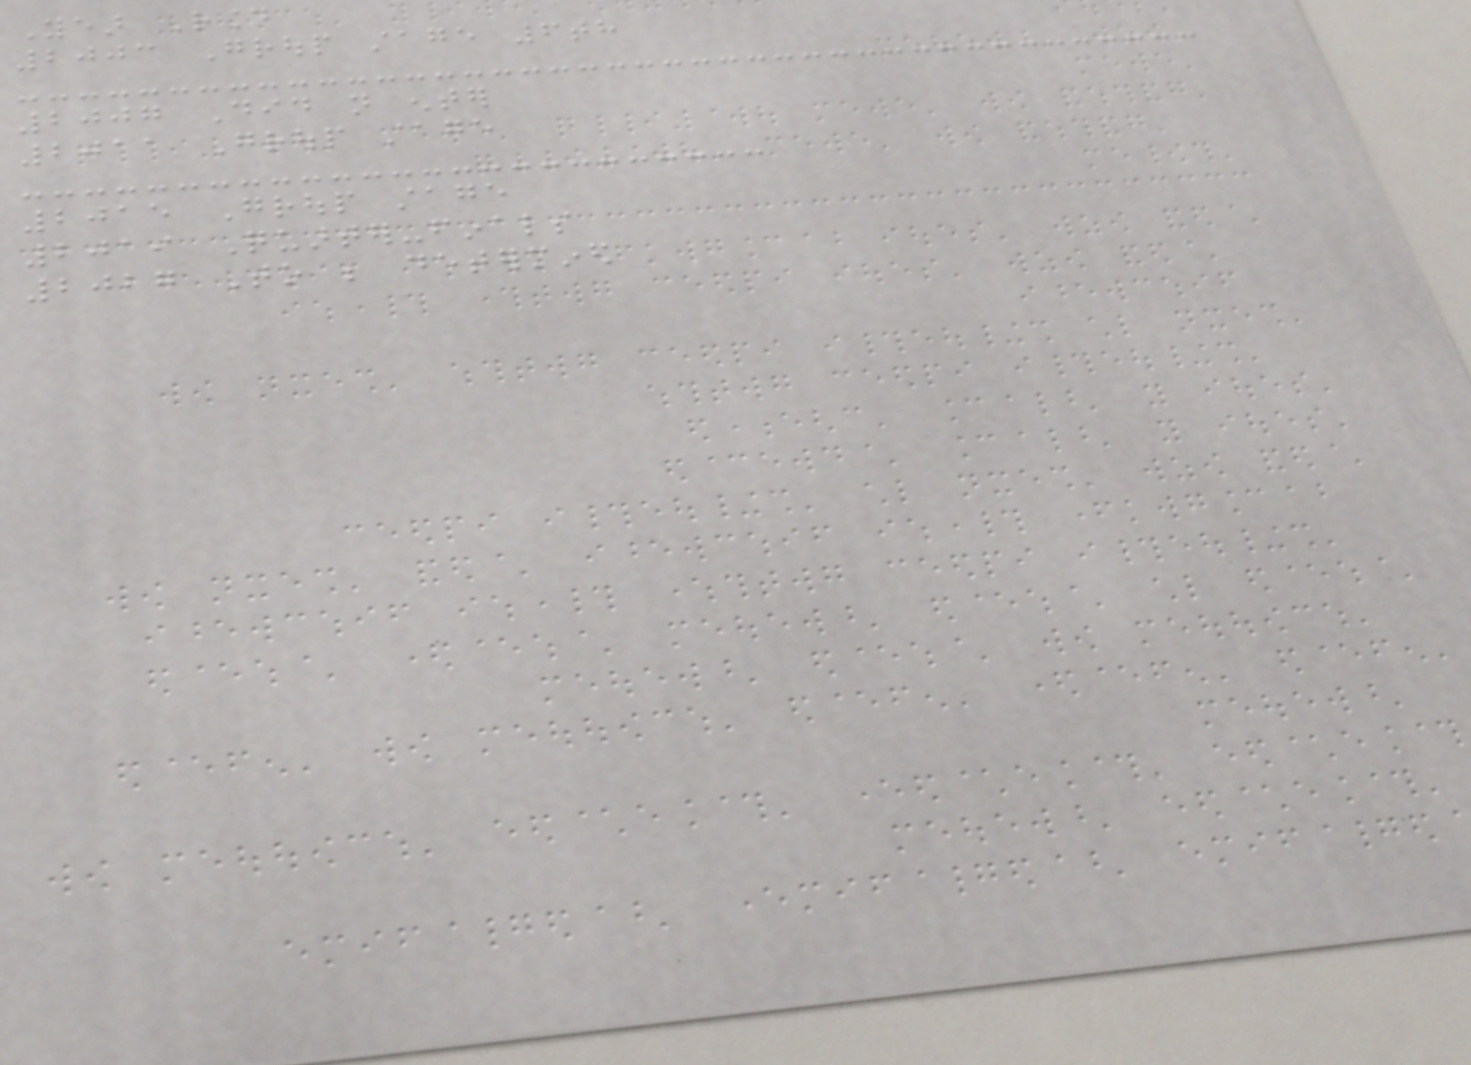Year Round
2003 Group stage 6th
2007 Did not enter
2011 Group stage
2015 Group stage
2019 Quarter-finals
2027 To be determined
